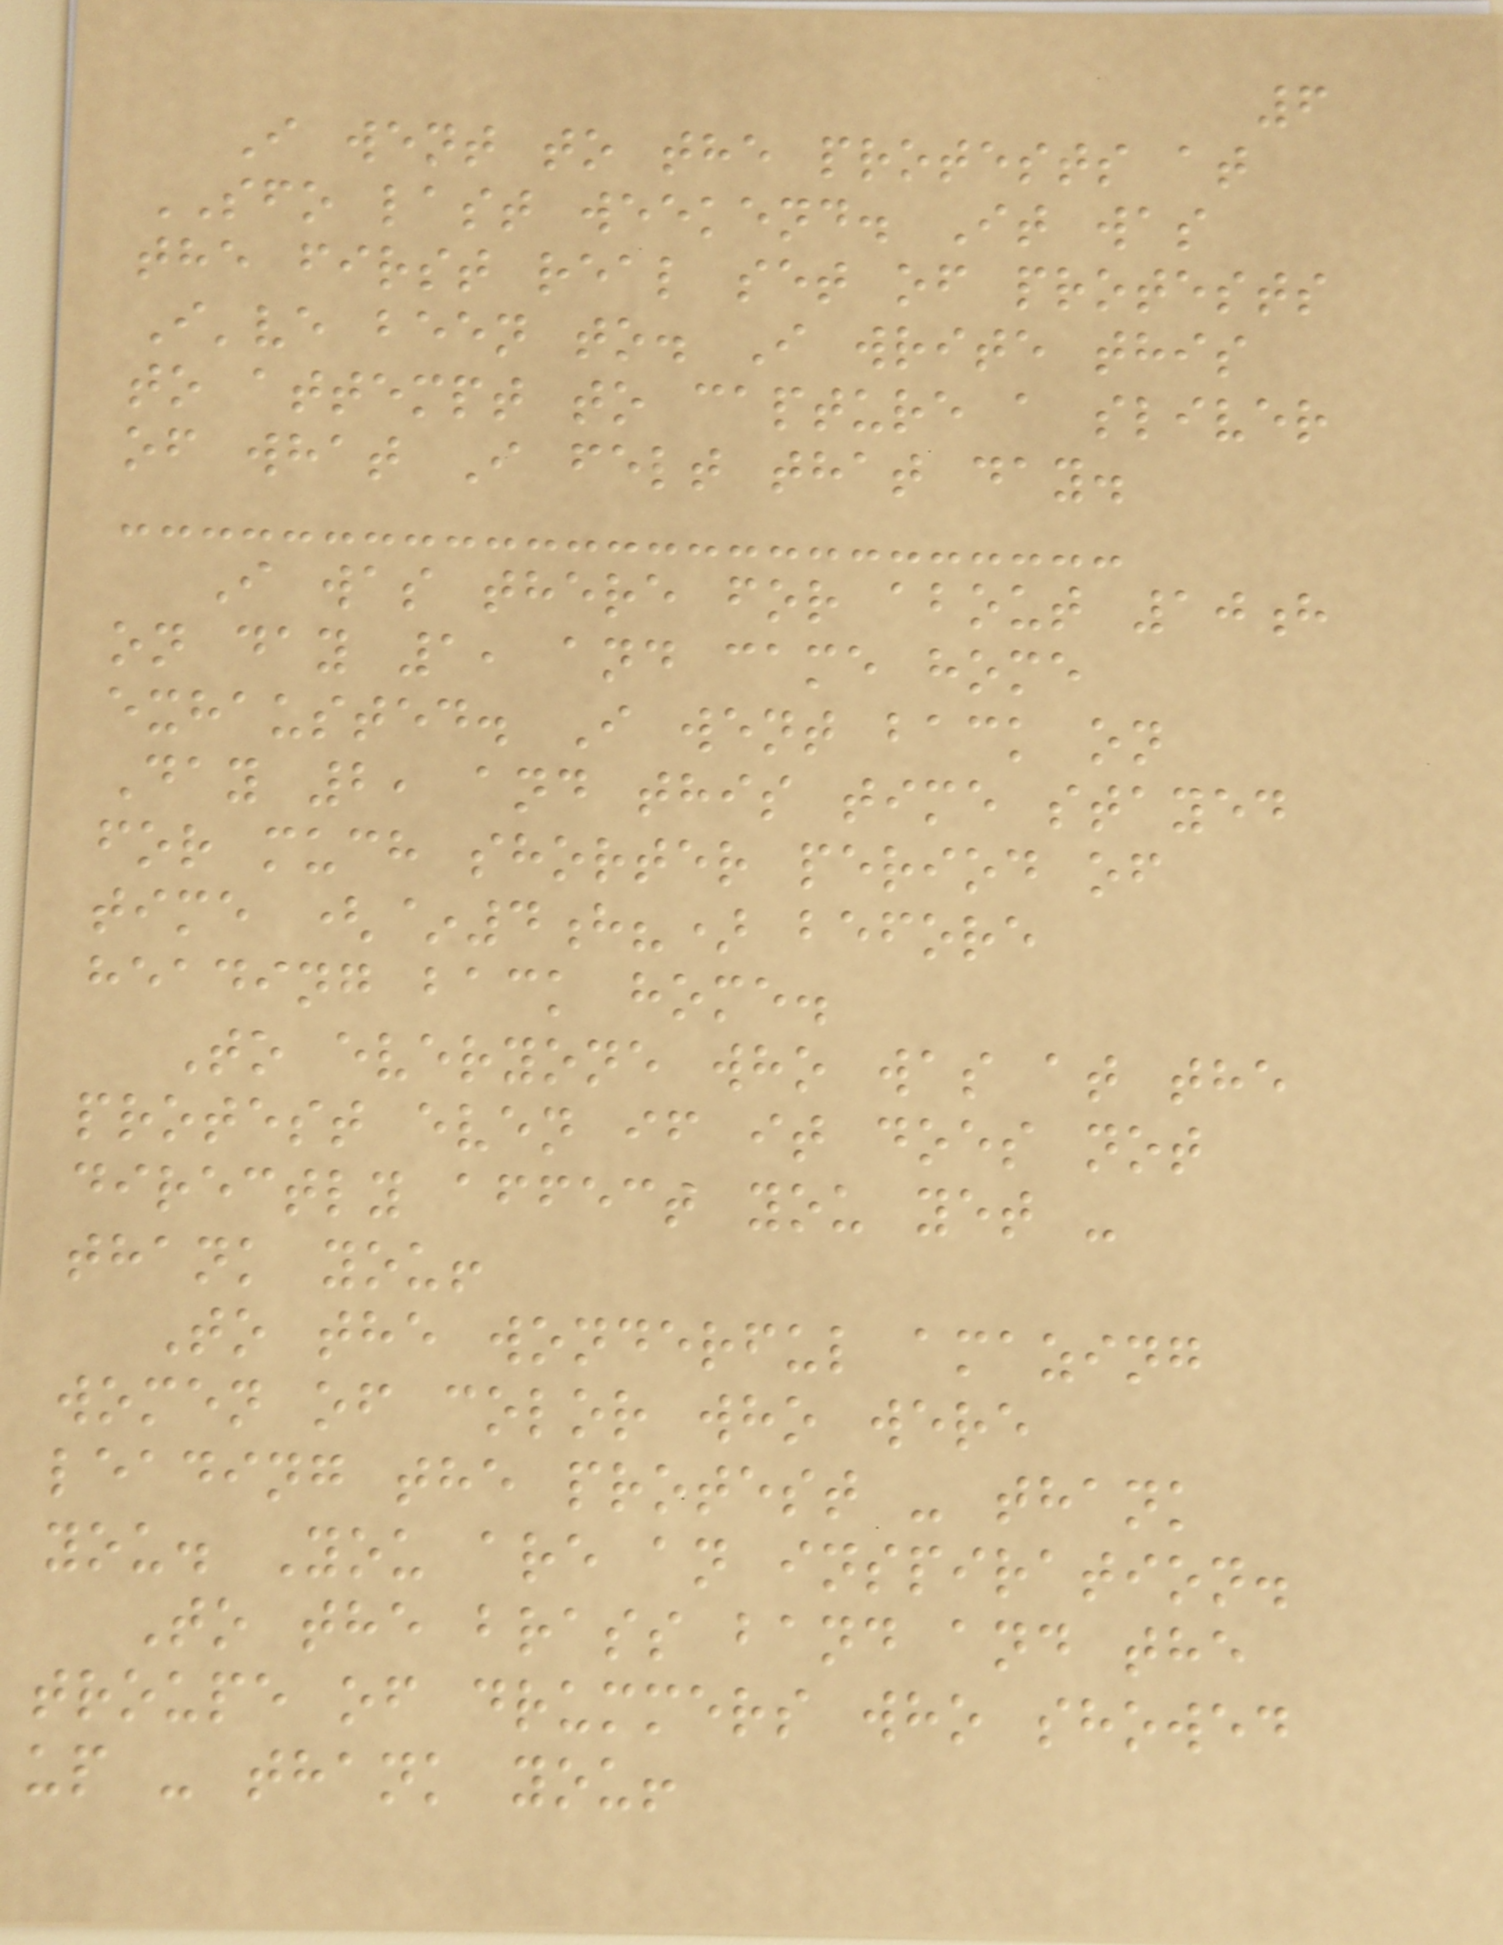6
I went to the protests at
SFO last weekend. It was
the first real set of protests
I've been to. I write this
to attempt to capture a sliver
of what I felt that day.
I was there for about 10h
on day 1, and came home
exhausted. I went back on
Day 2, and this time stayed
for much shorter period of
time (~4h?) before
heading back home.
To everyone who was at the
protest even if it does not
directly affect you yet -
thank you!
To the wonderful amazing
women of color who were
leading the protest - thank
you. You are an inspiration.
To the brass band and the
troupe of drummers who showed
up - thank you!
